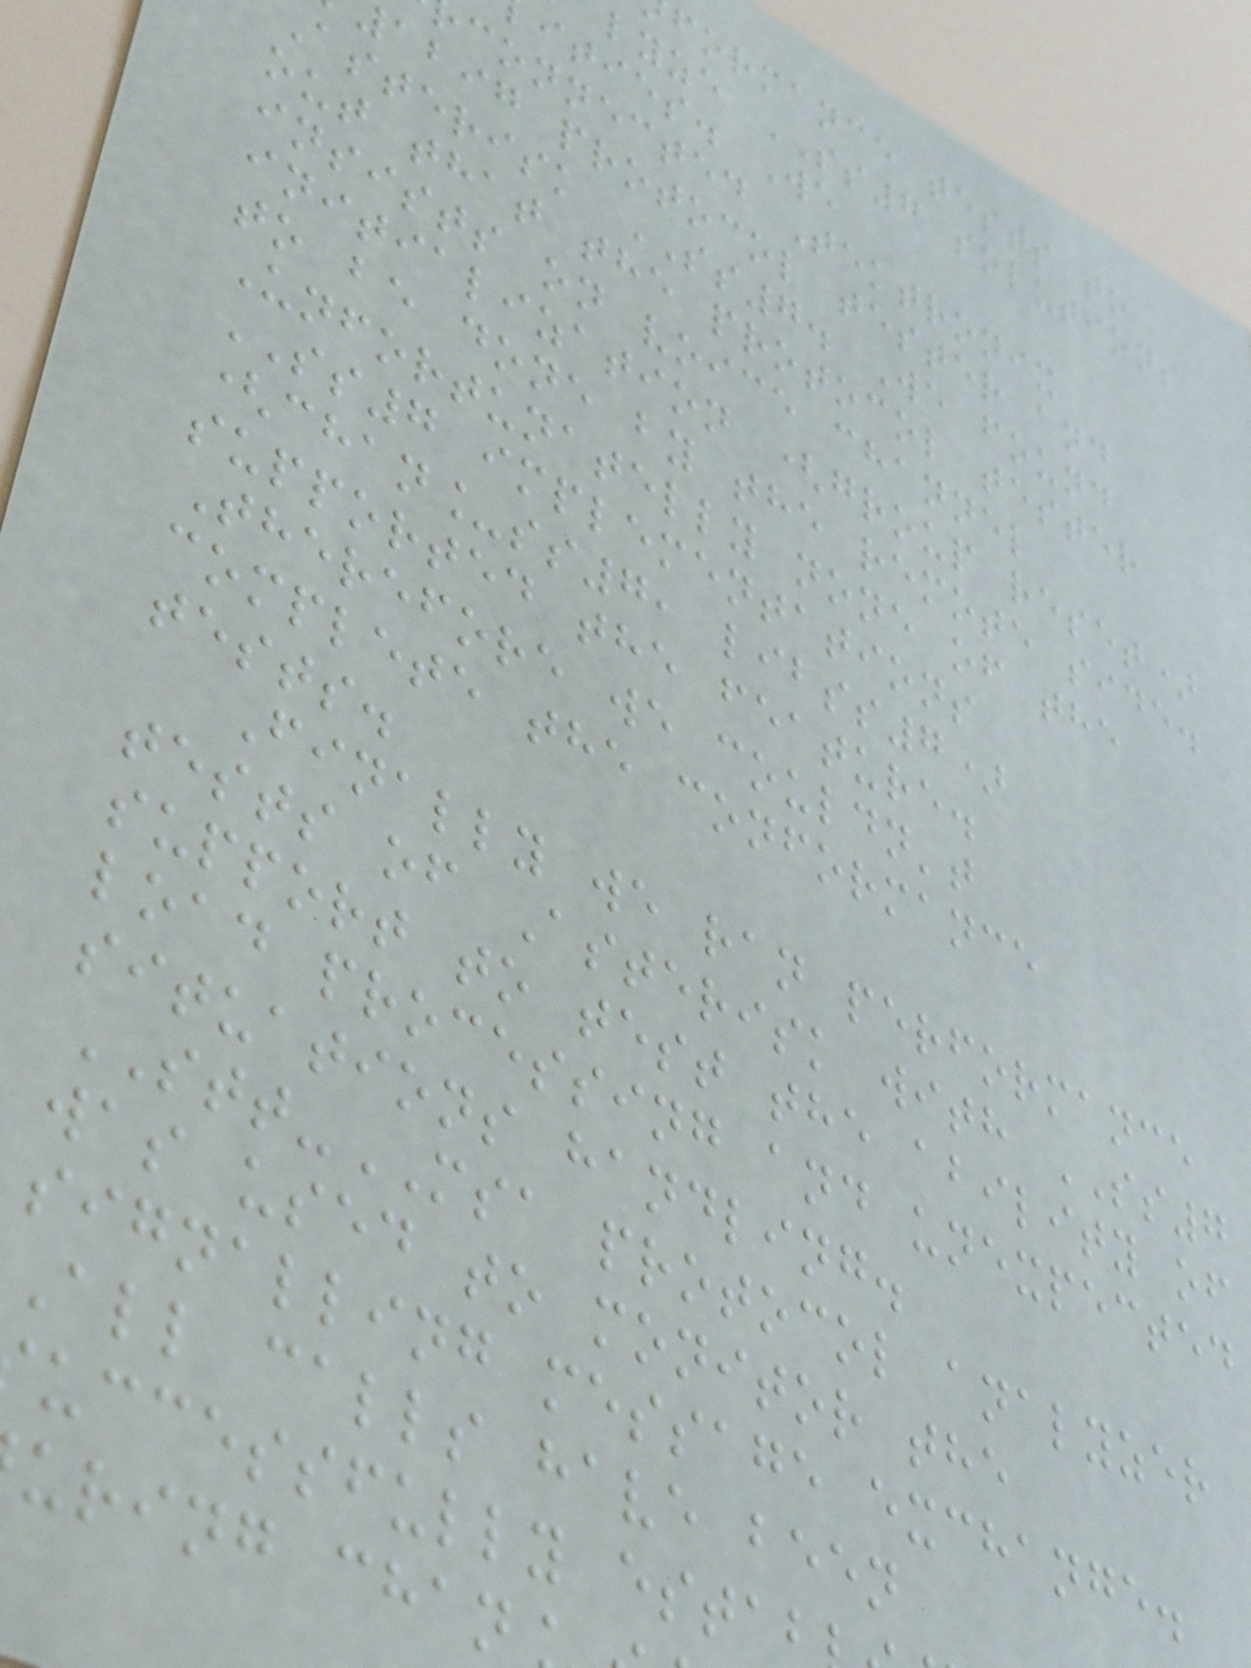formance tests to
lyze SS7 solutions
ities. We
connected Tektronix
abig protocol tester and
asterisk SS7. We found
out that the protocol tester
insists on voice channel
initialization (group reset)
to be done by the remote side.
Unfortunatelly none of the
SS7 implementations
(chan_ss7, libss7)
supported the feature.
Therefore we couldn't
complete the conformance
tests.
Finally we ran performance
tests of Asterisk with SS7
support to test the ability of
load processing and unexpected
situations handling.
STT-MSA protocol analyzer
was used to monitor the
signalling message exchange.
All calls have been
uccessfully esta
uring chan
